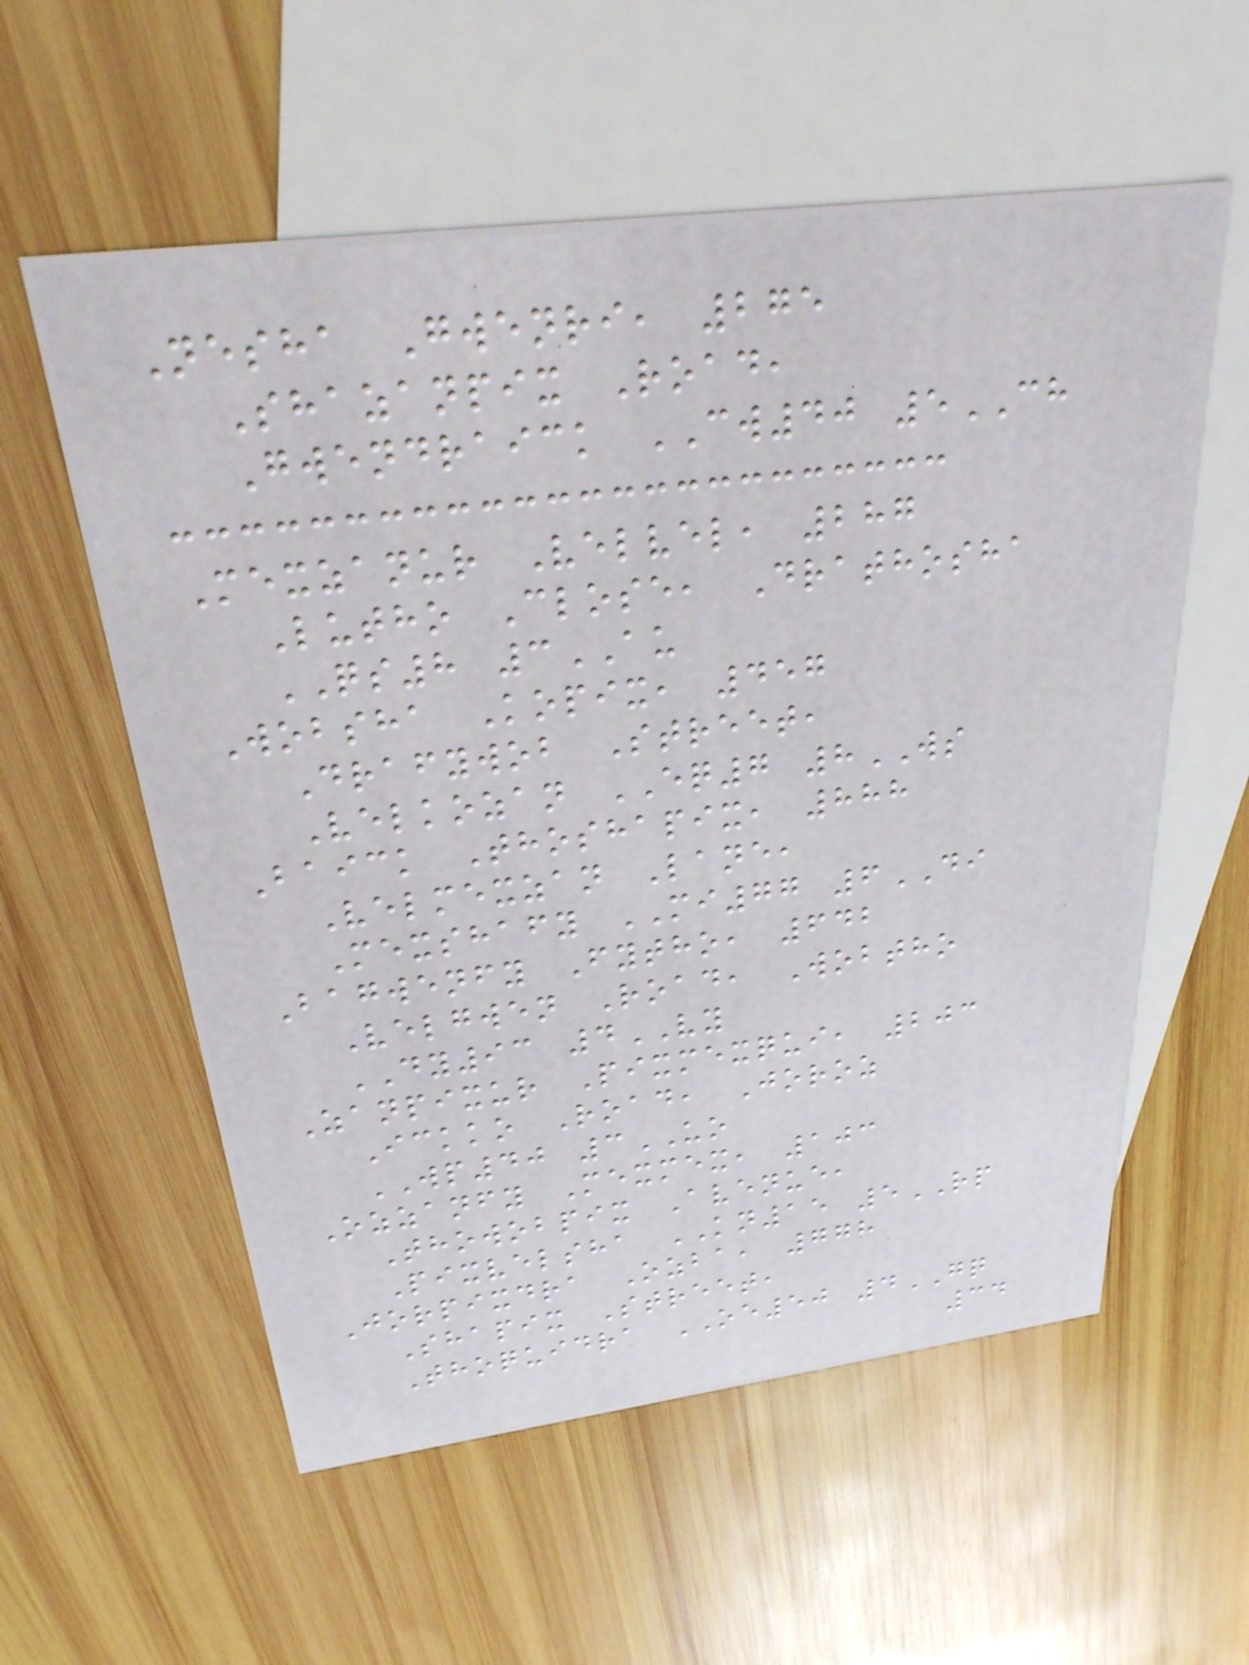Nesha Gwenri, 275
Shazanpix Road,
Gwendraick CW40 5CH
Mexzanur Velvel, 287
Lutho Close, Drathosha
QS8 3AU
Wobsha Kopix, 457
Drafywob Street,
Velkozan EQ7 8WS
Baick Thoshapix, 888
Velmexzan Lane,
Mexshafy MI77 6DI
Bagwenfy Fytho, 642
Velgwen Road, Wobtho
DY93 4VY
Zanpixur Pixmexqui, 203
Ickko Road, Joroz
WP40 3UO
Ozzanfy Mexmex, 103
Thowobpix Avenue,
Pixvelsha KN15 5RP
Jorpixdra Ozba, 778
Shapix Street,
Thoquidra OE50 4GQ
34
